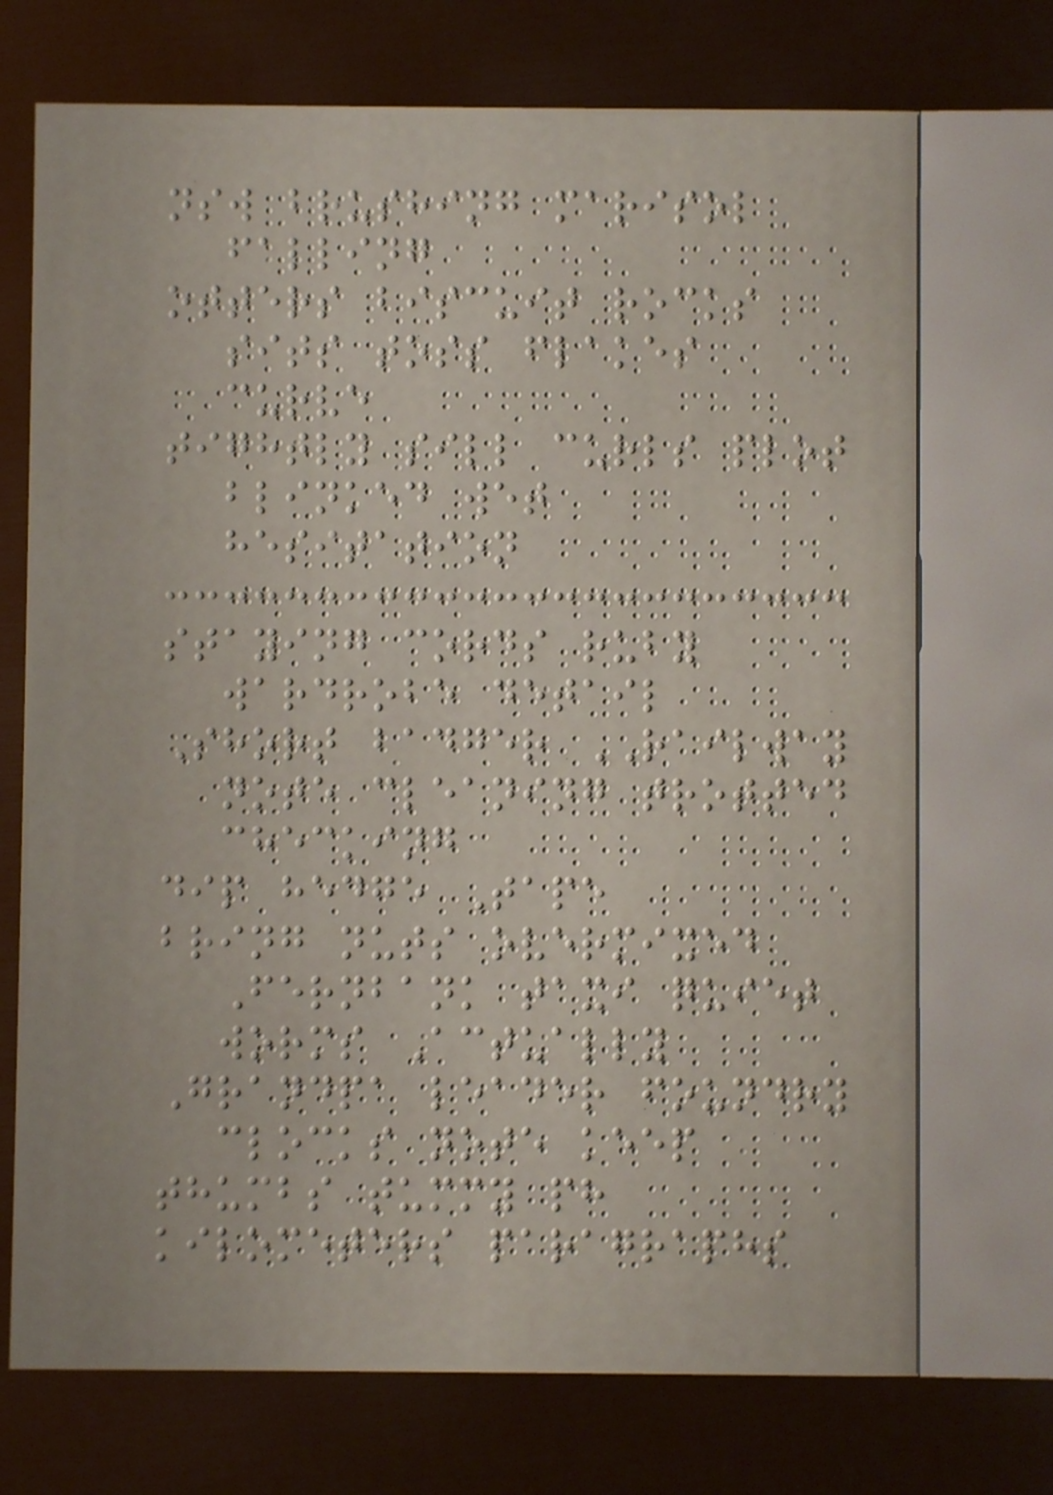nsw brushing marisol
falling
otters biscuit rocks
sits toss flakes
curve
tightly sill curls plot
blinked wet
hesitation
staying cords ruby
wardrobe detail
Short badger RAILWAY
note cleaning trotted
checking
dip hedge Tape
bring nuts overmixed
Fernbank taxi quiet
worms Actually
Grandpa leader foundry
clocks note keep
thumbs tummy ph
kilometers paragraphs
